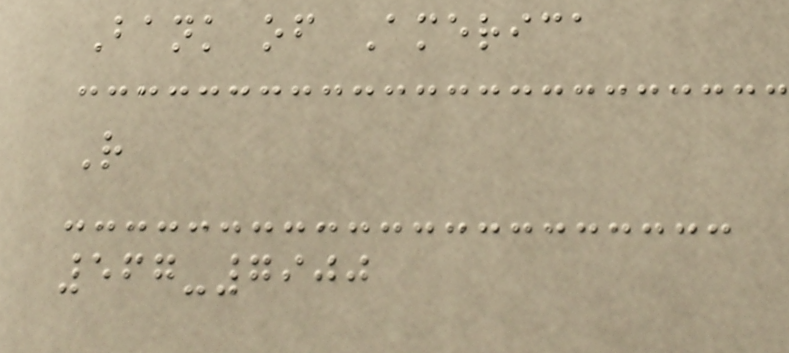Bank of America
R
567-7900
